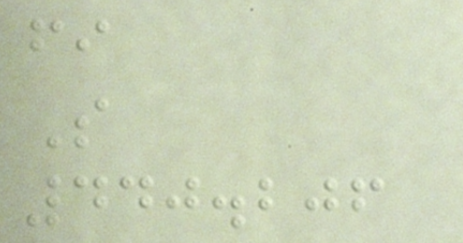fi
S
440.206
